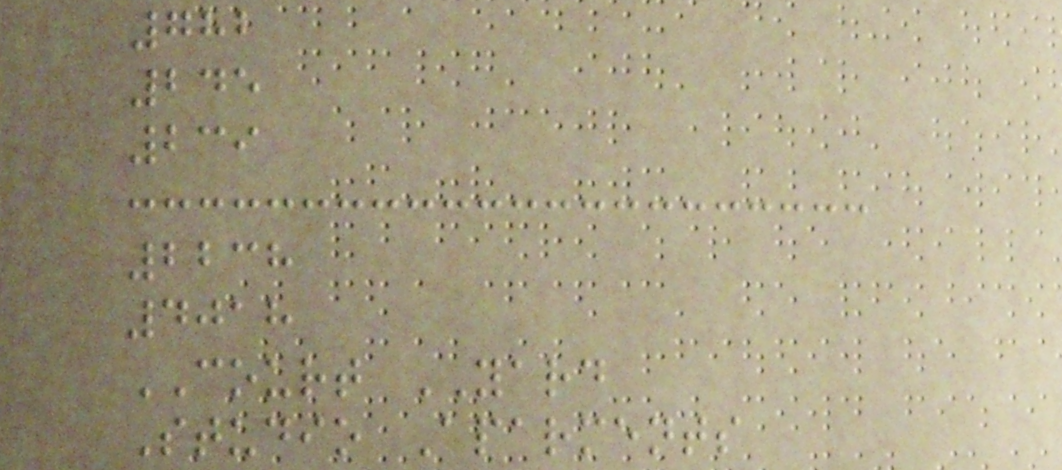782
245
239
2238
4018
COURT YARD
Studio Aparments
